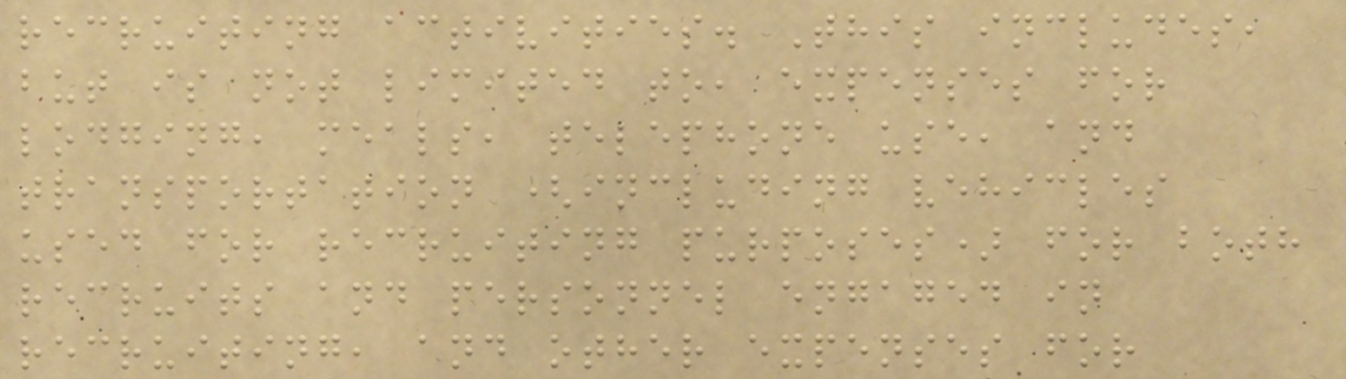recruiting activities. This includes,
but is not limited to, expenses for
lodging, meals, telephone use, and
transportation (including vehicles
used for recruiting purposes) for both
recruits and personnel engaged in
recruiting, and other expenses for
